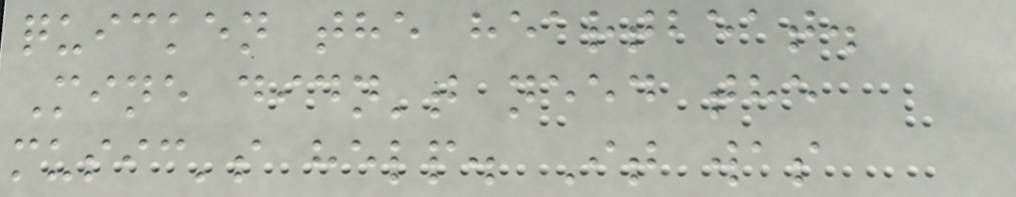quicken the heartbeat.
Mine didn't need the
music's help. It was
